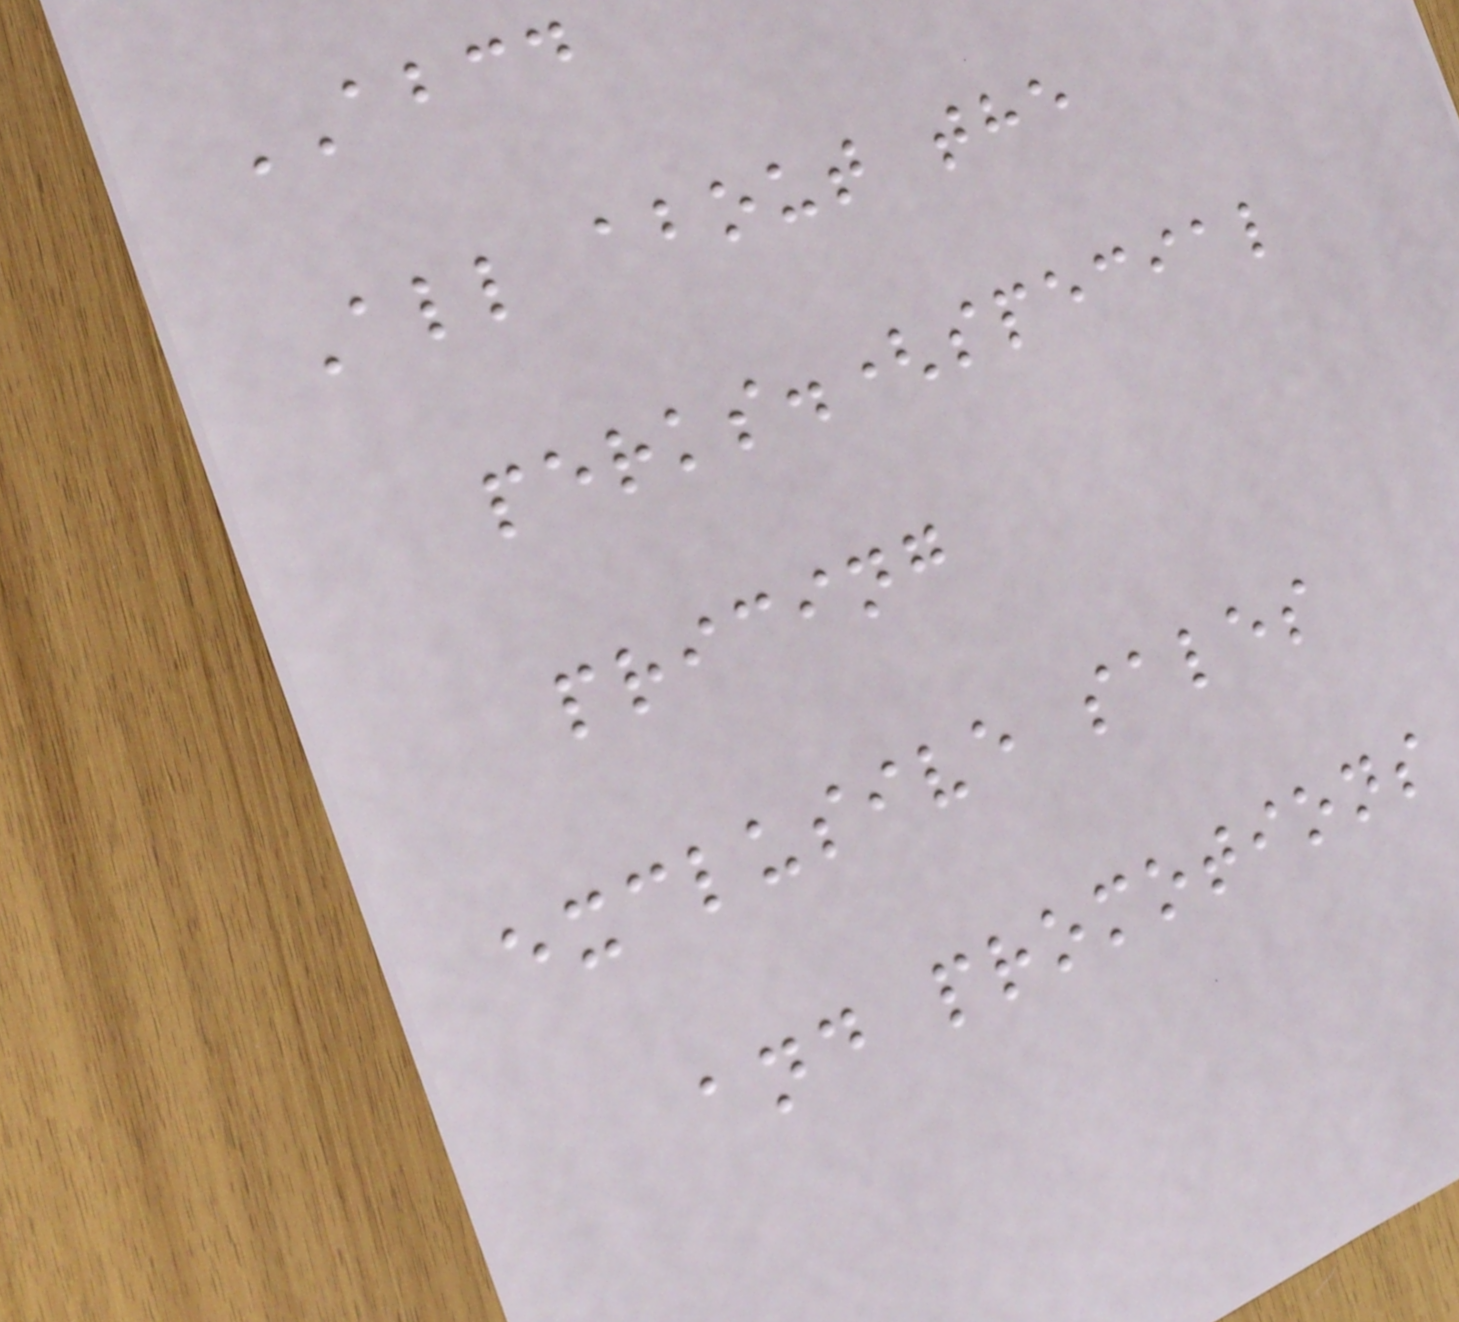ABCD
All about the
perks.(special
pricing
exclusive sales
and promotions
